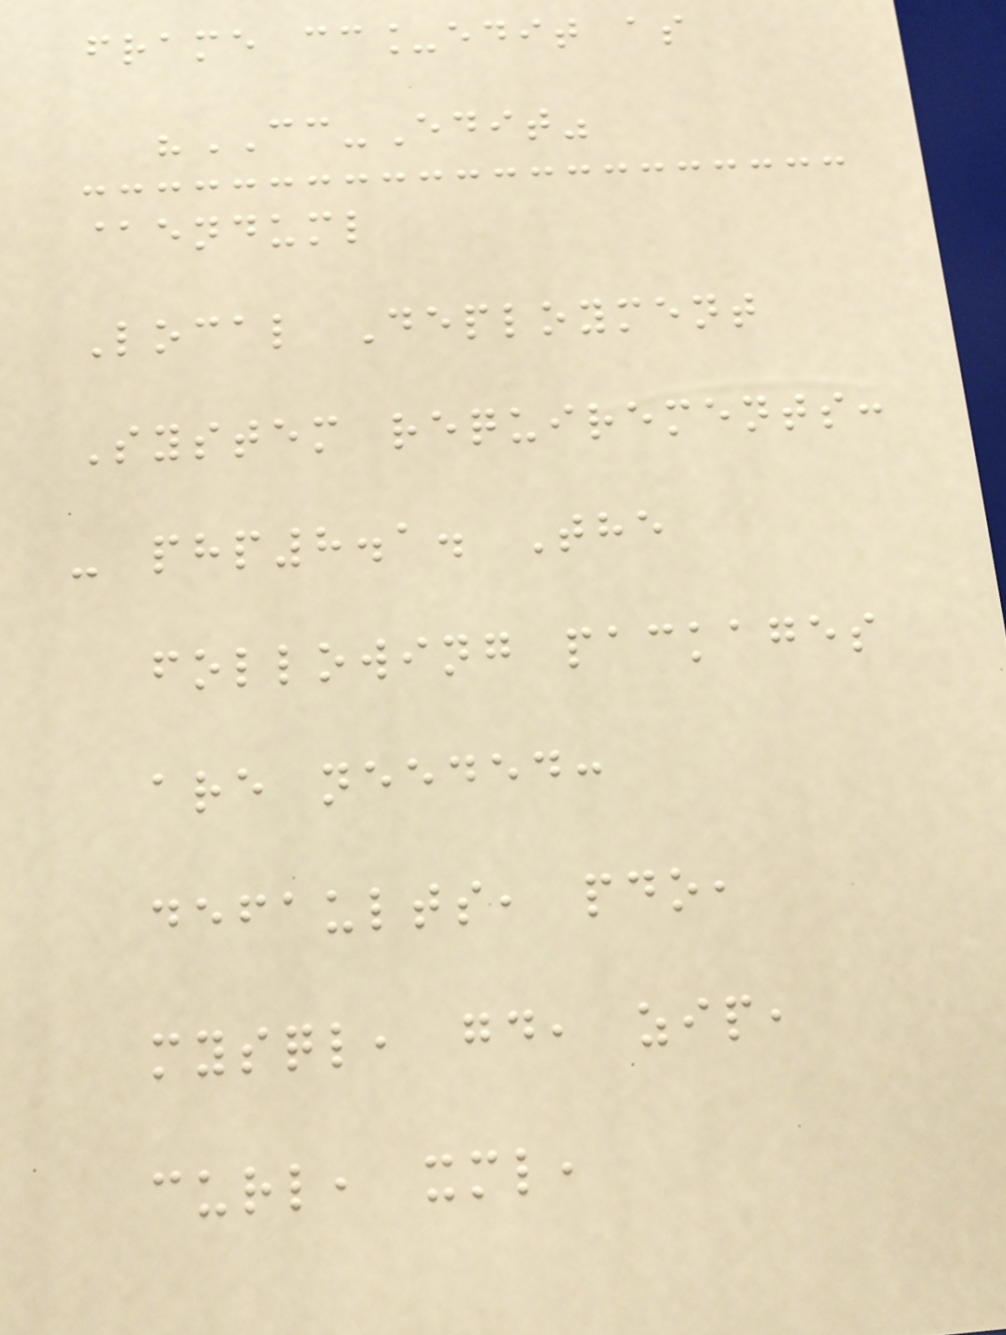frame cc_edit as
"CC-Edit"
@enduml
Local Deployment
System requirements:
- php8.1. The
following packages
are needed:
defaults, pdo,
mysql, gd, zip,
curl, xml,
